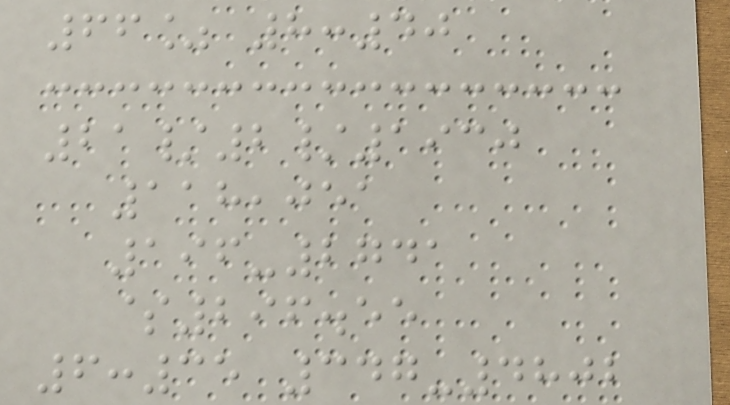66% 8:40
21/2/1930
118,051
196-2741
$296.55
6:35 347-4802
